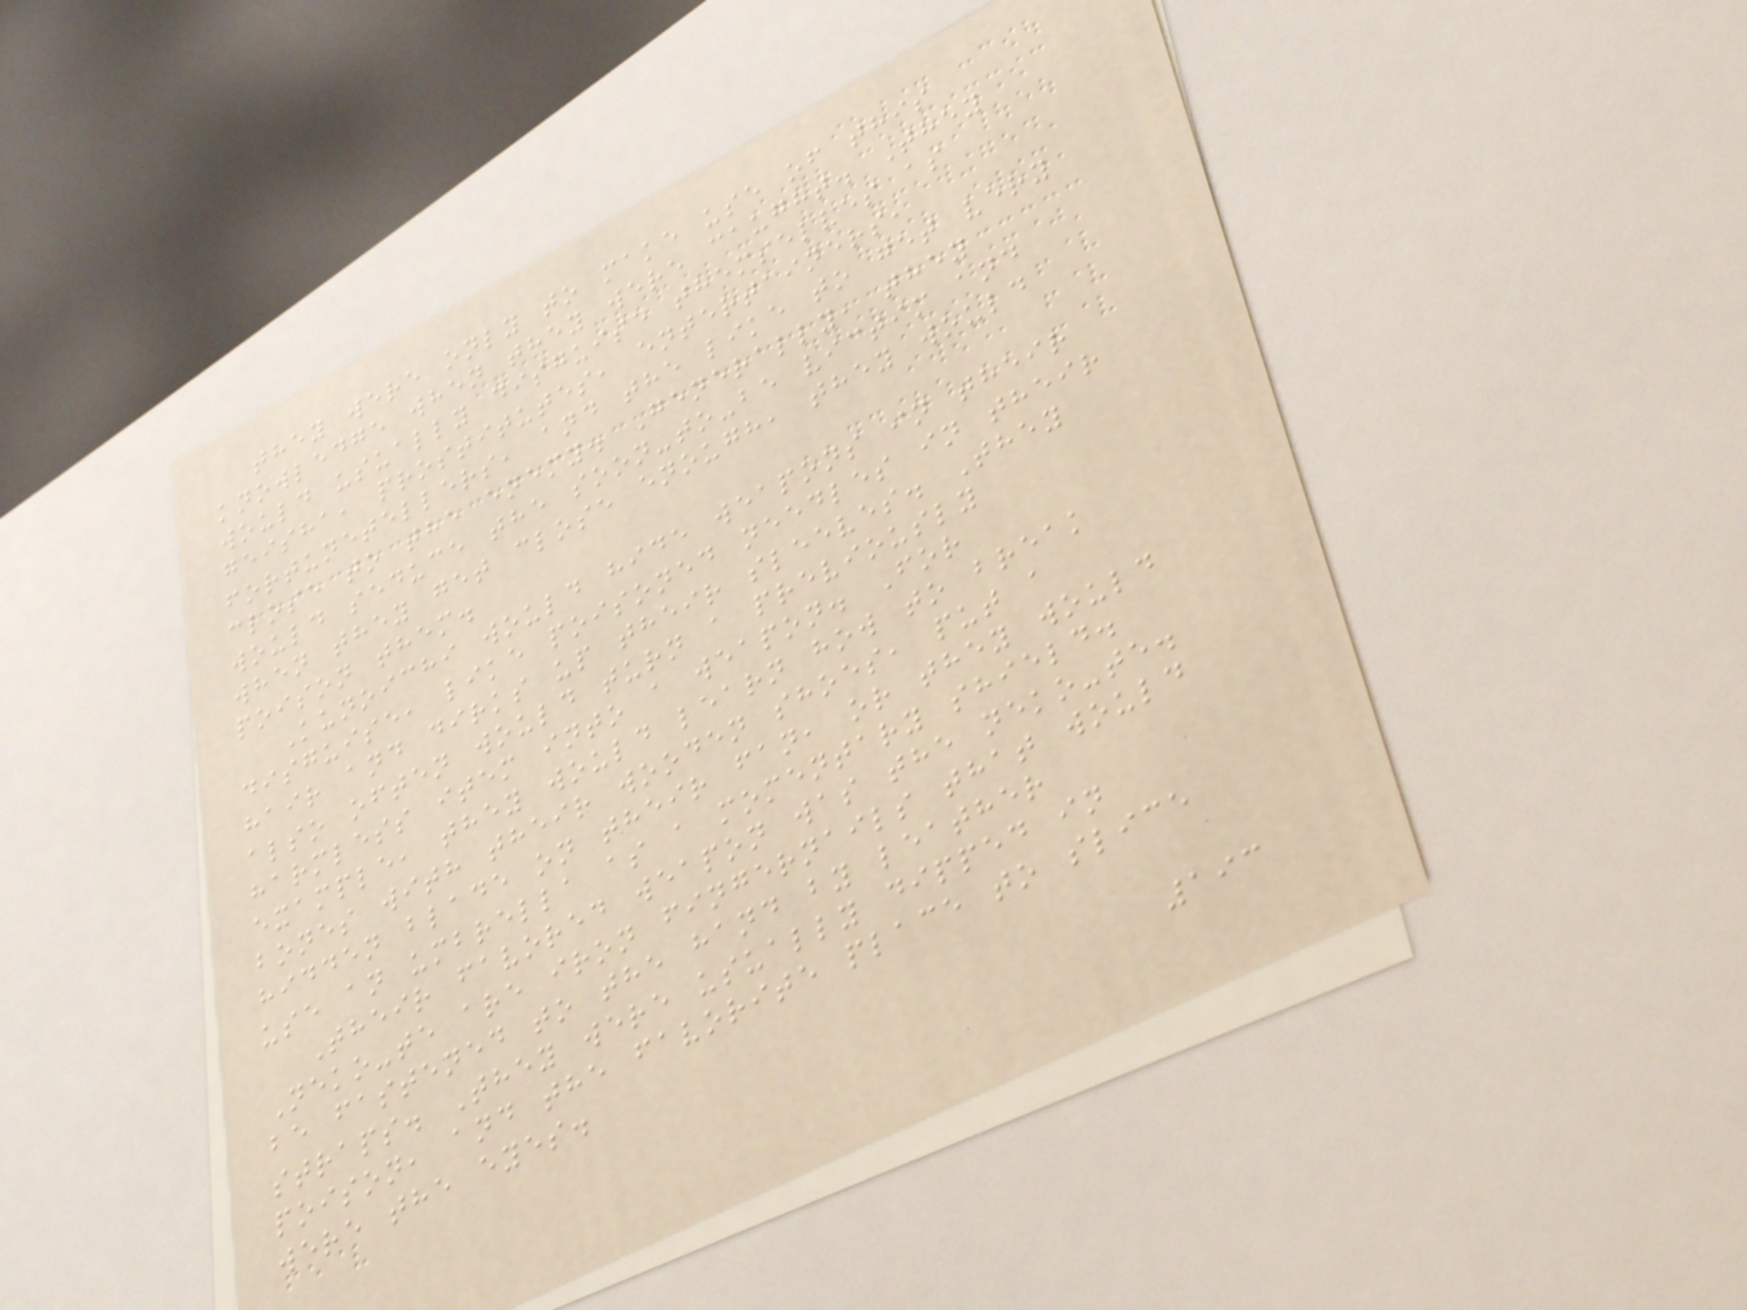they were only to make use of this
knowledge when they were caught. They
would usually disguise themselves as
geisha, prostitutes, entertainers,
fortunetellers, and the like to get very
close to the enemy. Generally, they
would seduce the soon-to-be victim and
when they get close enough, they would
poison them.
Kunoichi would hide weapons in their
disguise, like poisoned needles in their
hair and dirks up their sleeves. They
also often would turn a previously
harmless item into a weapon. For
example, they would learn how to break
bones with their wooden shoes, put a
hidden blade on their fan, or they would
use an umbrella as a momentary shield.
Their favored weapon was the neko-te.
Neko-te are iron fingernails that would
be fastened to the hand by leather
straps. They were usually dipped in
poison, and the favorite place to slice
were the eyes.
193
